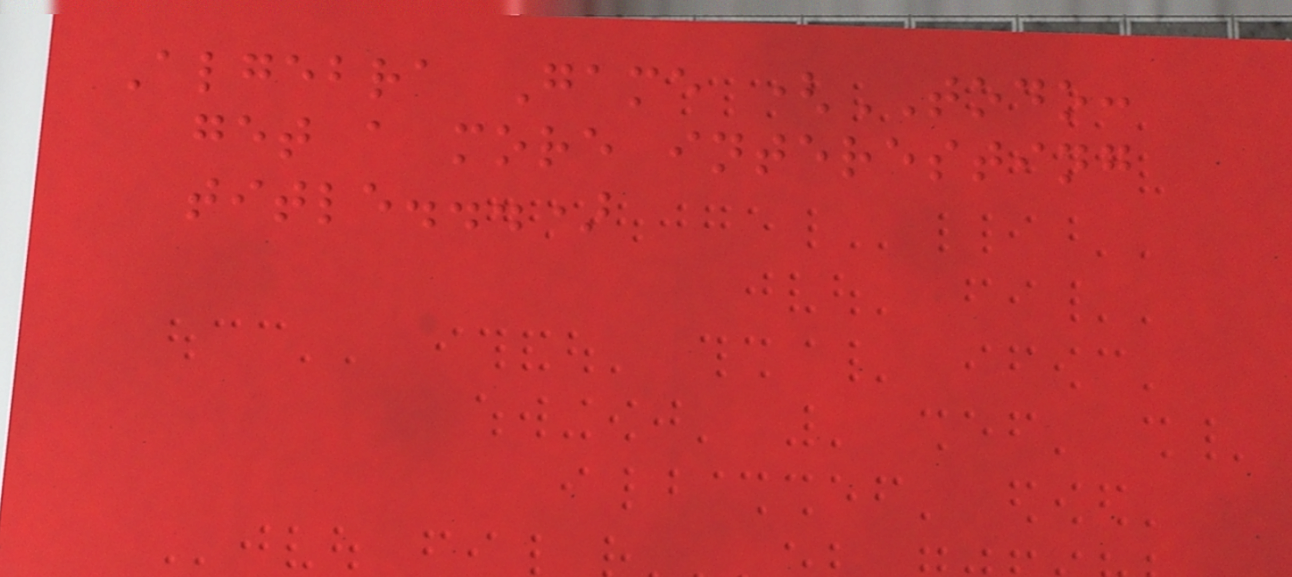Algebra Game (TODO:
get a more interesting
title...)
